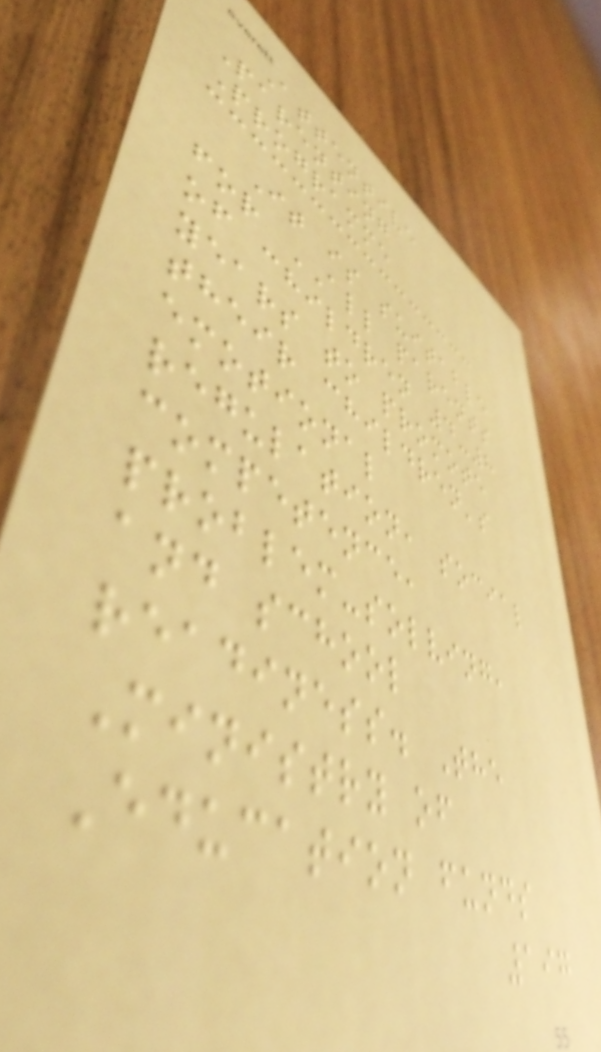Attentive
Parenting
Programme
It is suitable
for ALL parents
of children 4-8
years to promote
their children's
emotional
regulation, social
competence,
problem-solving,
and school
readiness. The
Ministry of
Education funds
197
